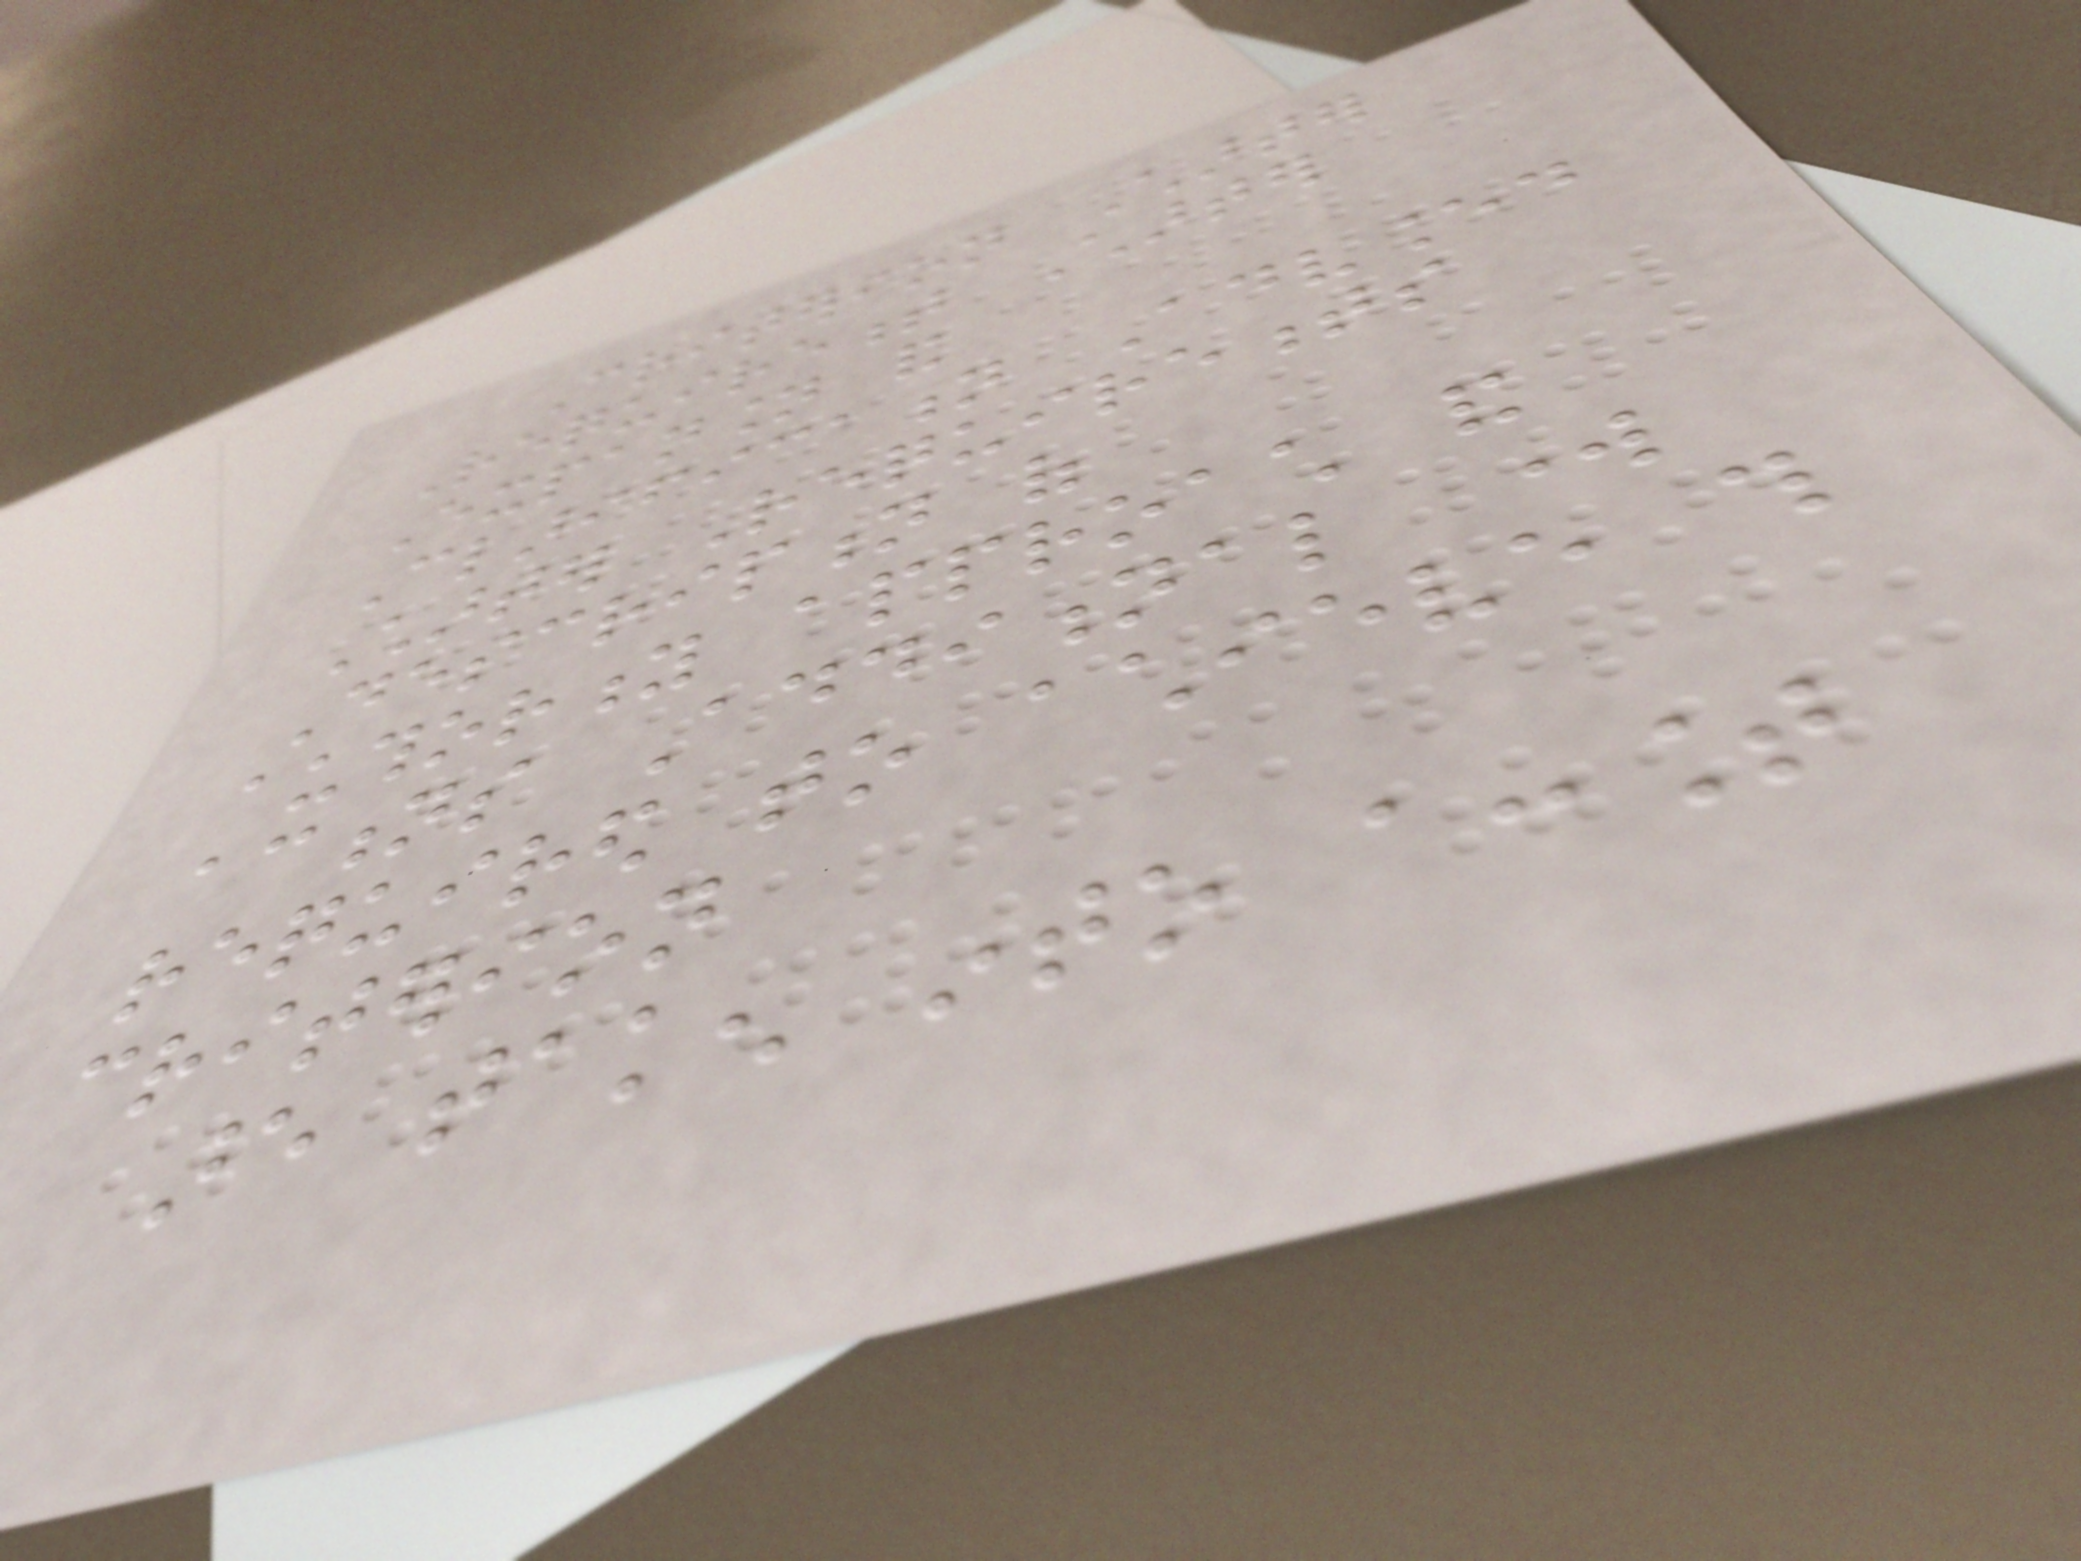Criterion Charter
Requirement Charter
Expansion and
Clarification Advanced
Charter Requirements
Description of
authority approach and
actions Additional work
required to achieve this
criterion
are taken into account
